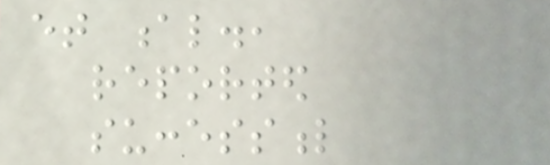et al.,
reported
successful
